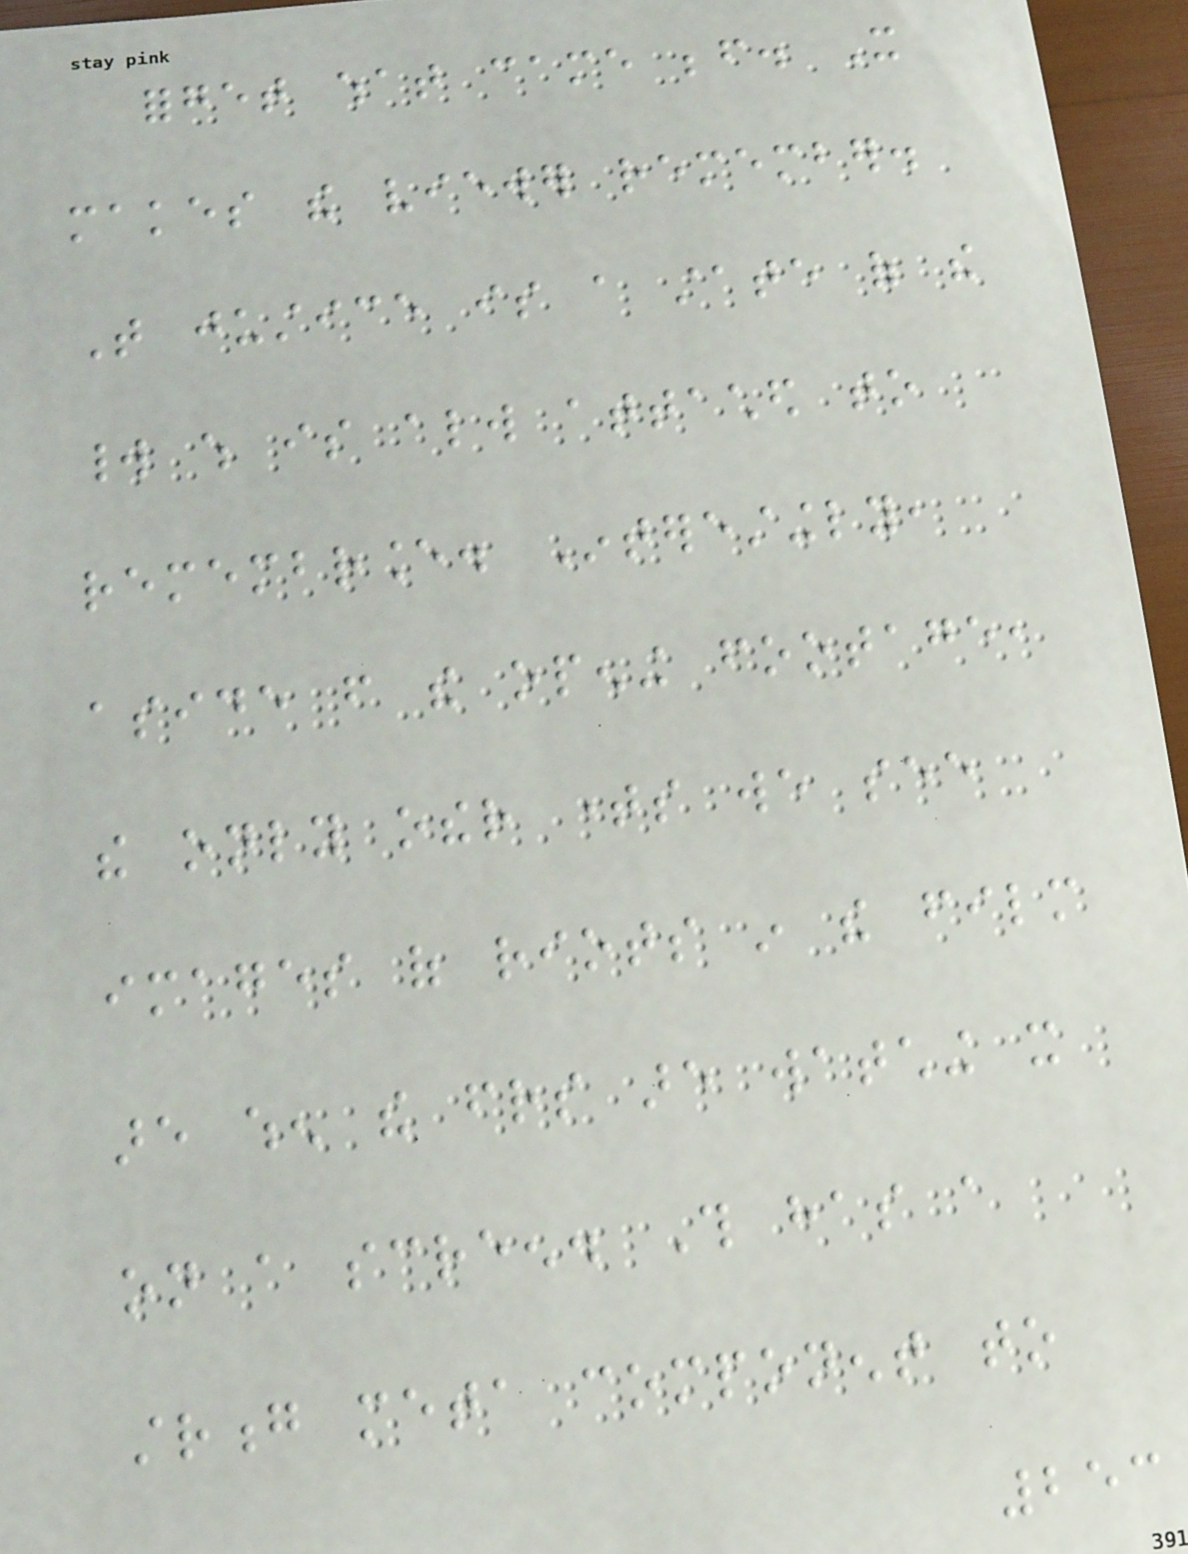forget what came before. It
makes the viewer remember.
That justice is a state of the
world which is always attached to
remembrance. Interestingly,
aside from the opening footage,
the only other times we see
images of riots in the film
are when the friends are watching it
on a screen. This has a
strong meta component to
253
